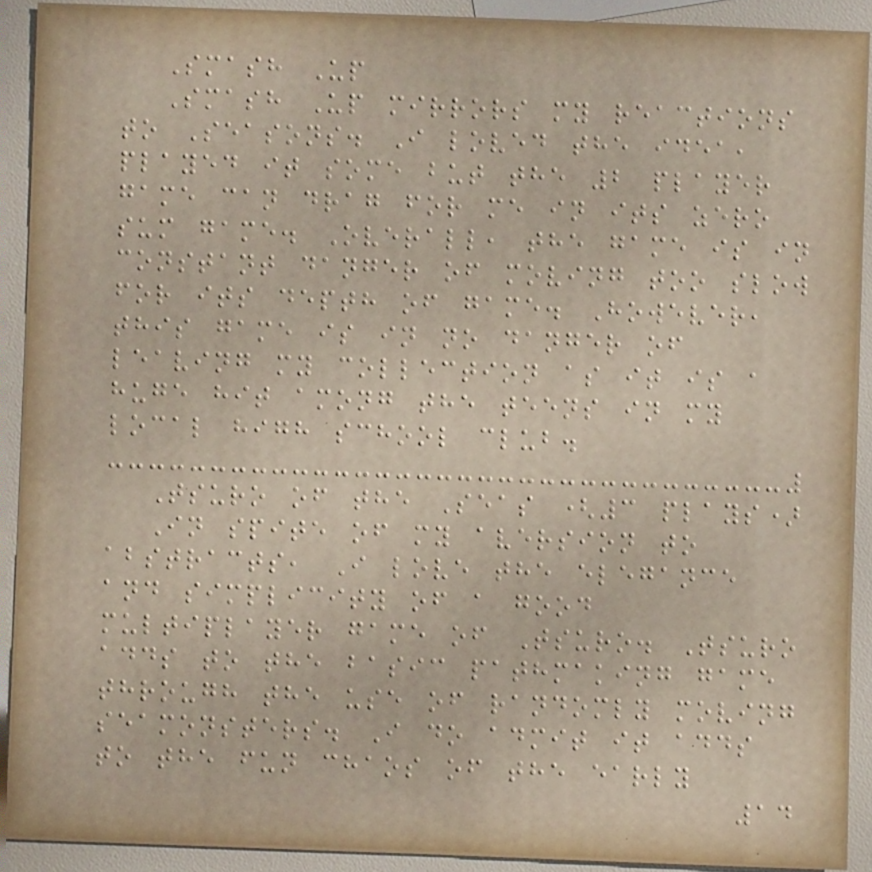Smash Up
Smash Up mirrors my reactions
to Seasons. I loved the idea,
played it some but the 2 player
game can drag for me in its zero
sum game. Overall, the game is in
constant danger of moving too slow
for its depth of game. However,
this game is in no danger of
leaving my collection as it is a
huge hit among the teens in my
local high school club.
Tsuro of the Seas (3 plays)
In spite of my aversion to
abstracts, I love the elegance
and simplicity of a good
multiplayer game of Tsuro. Tsuro
adds to the basic pathmaking game
through the use of randomly moving
seamonsters. I do admit it adds
to the fun chaos of the early
14
